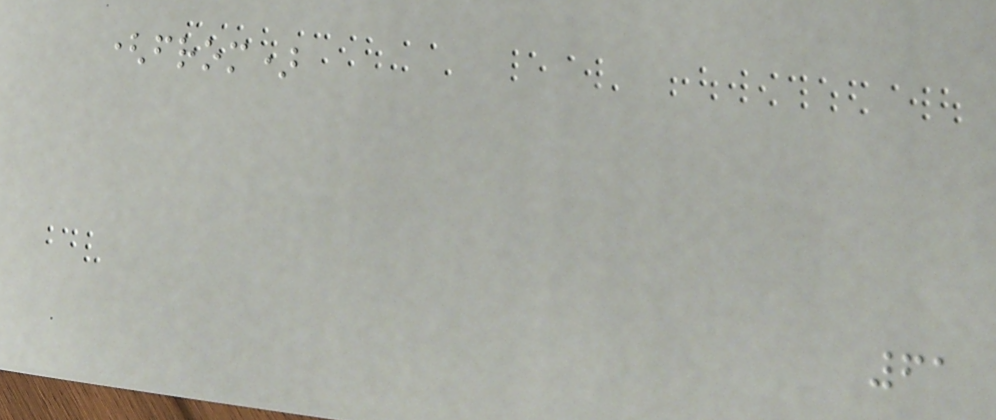(from)
61
